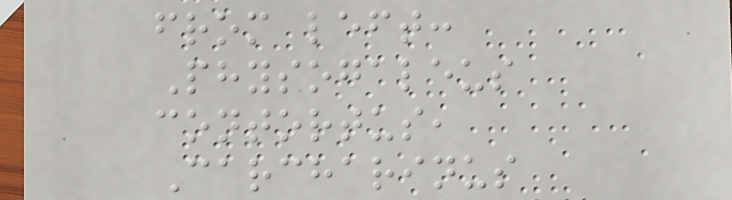from left:
Physogaleus
contortus,
Carcharinus
